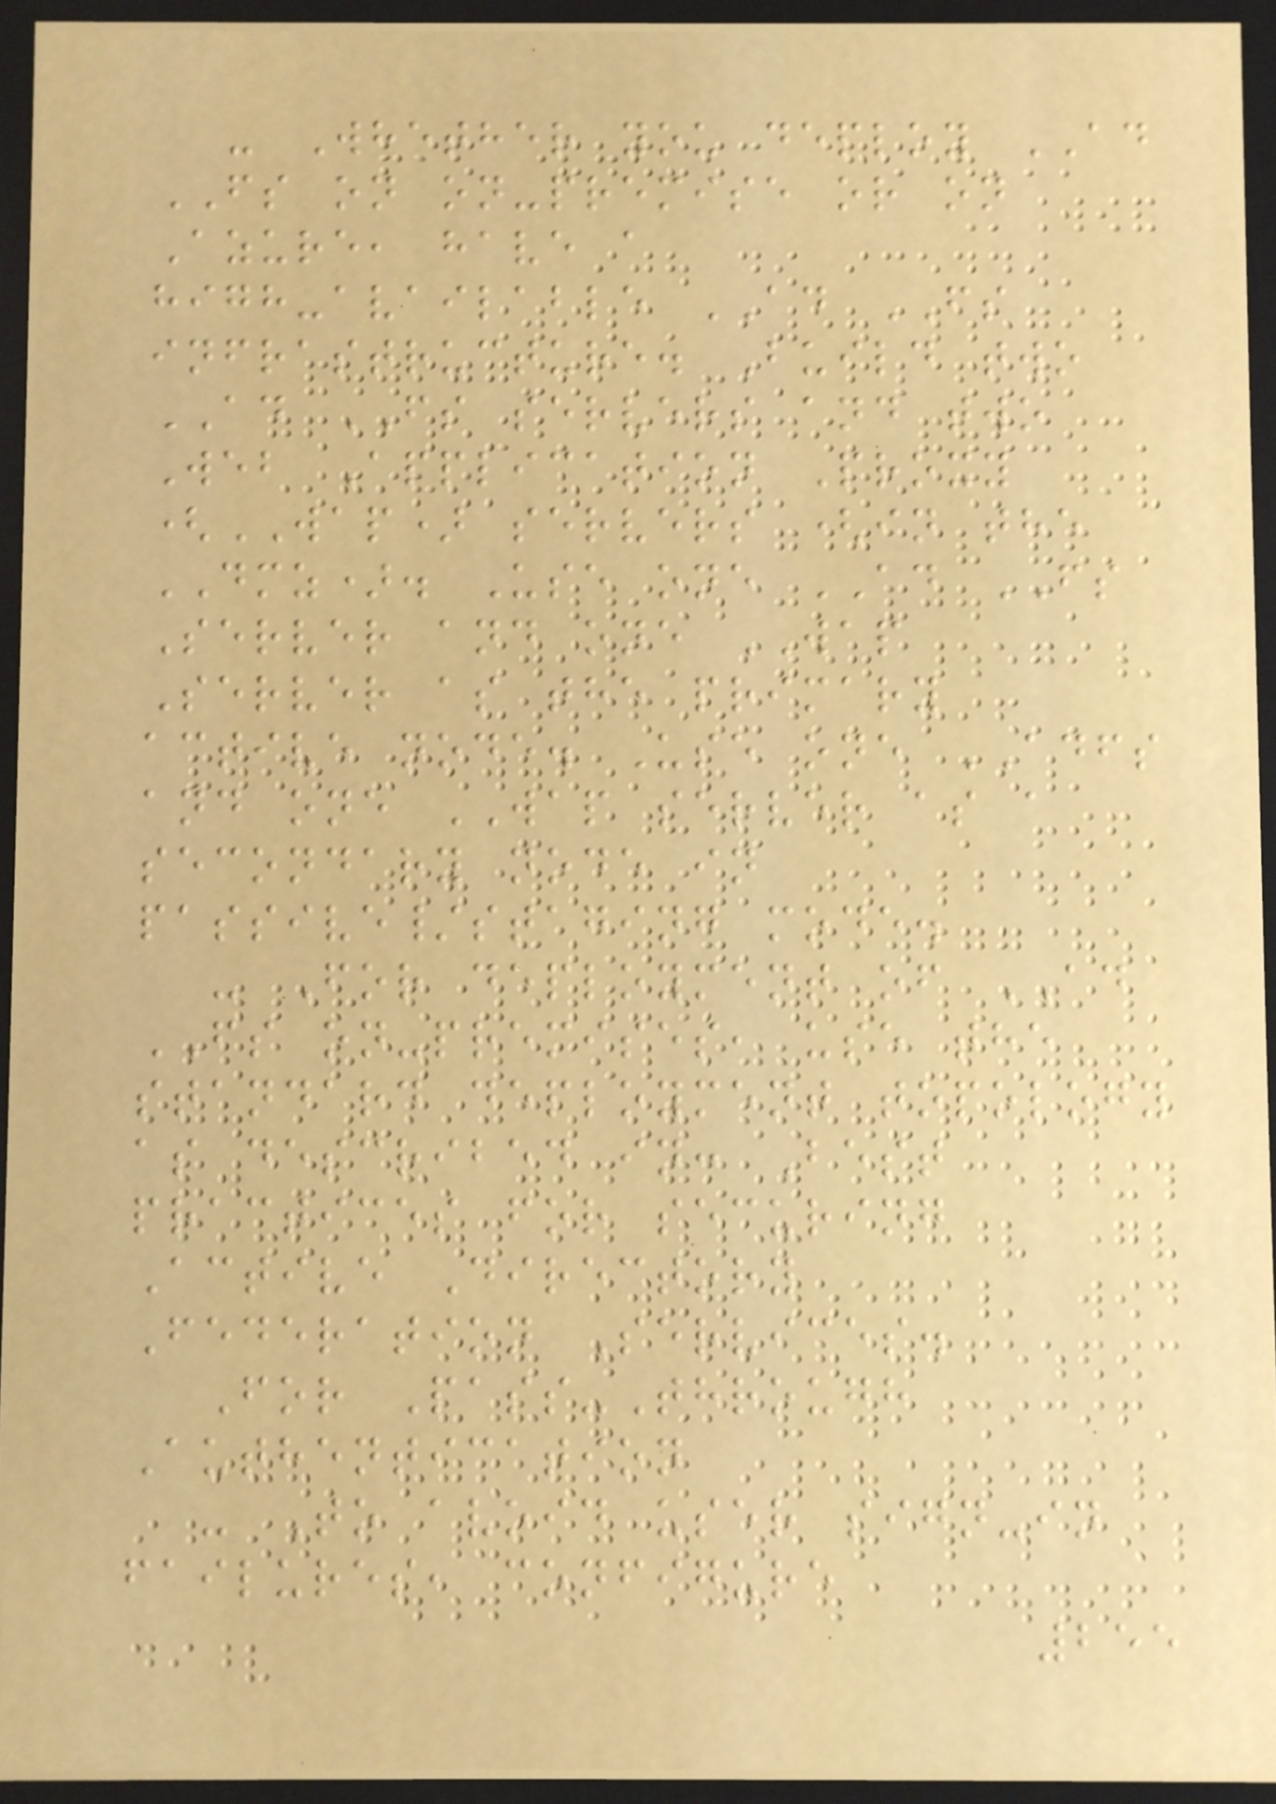- Whether you deploy AD
FS on on-premise or on
Azure, have a
high-available AD FS
infrastructure. Build two
AD FS servers and two
Web Application Proxy
(WAP) servers (in the
DMZ). Use one AD FS
Server and one WAP
Server as the primary
active node. Use one ADFS
and one WAP server as a
secondary node in
passive/staging mode.
- For deployment of AD
FS on-premises, use the
standard deployment topology
as described in: Best
practices for securing
Active Directory
Federation Services.
For Pass-Through
Authentication
- To avoid user sign-in
failures, configure
255
